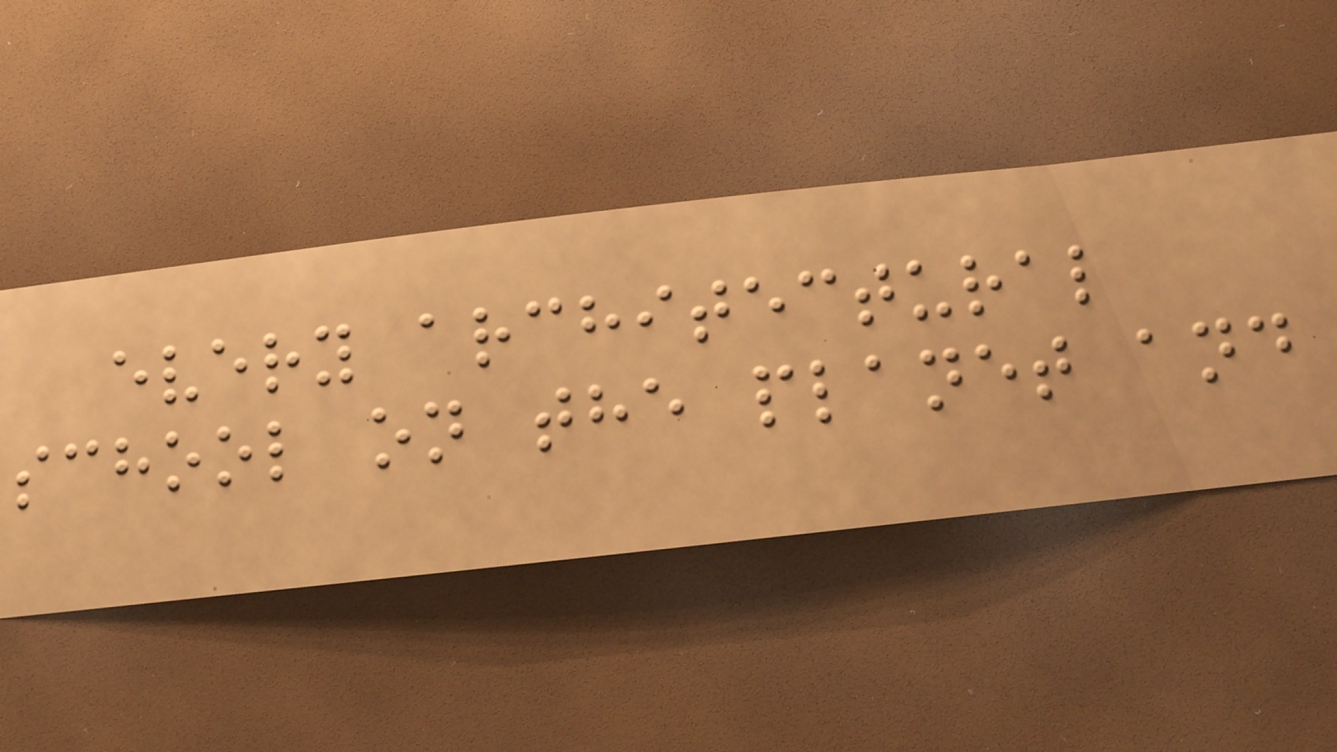every architectural
school on the planet and
